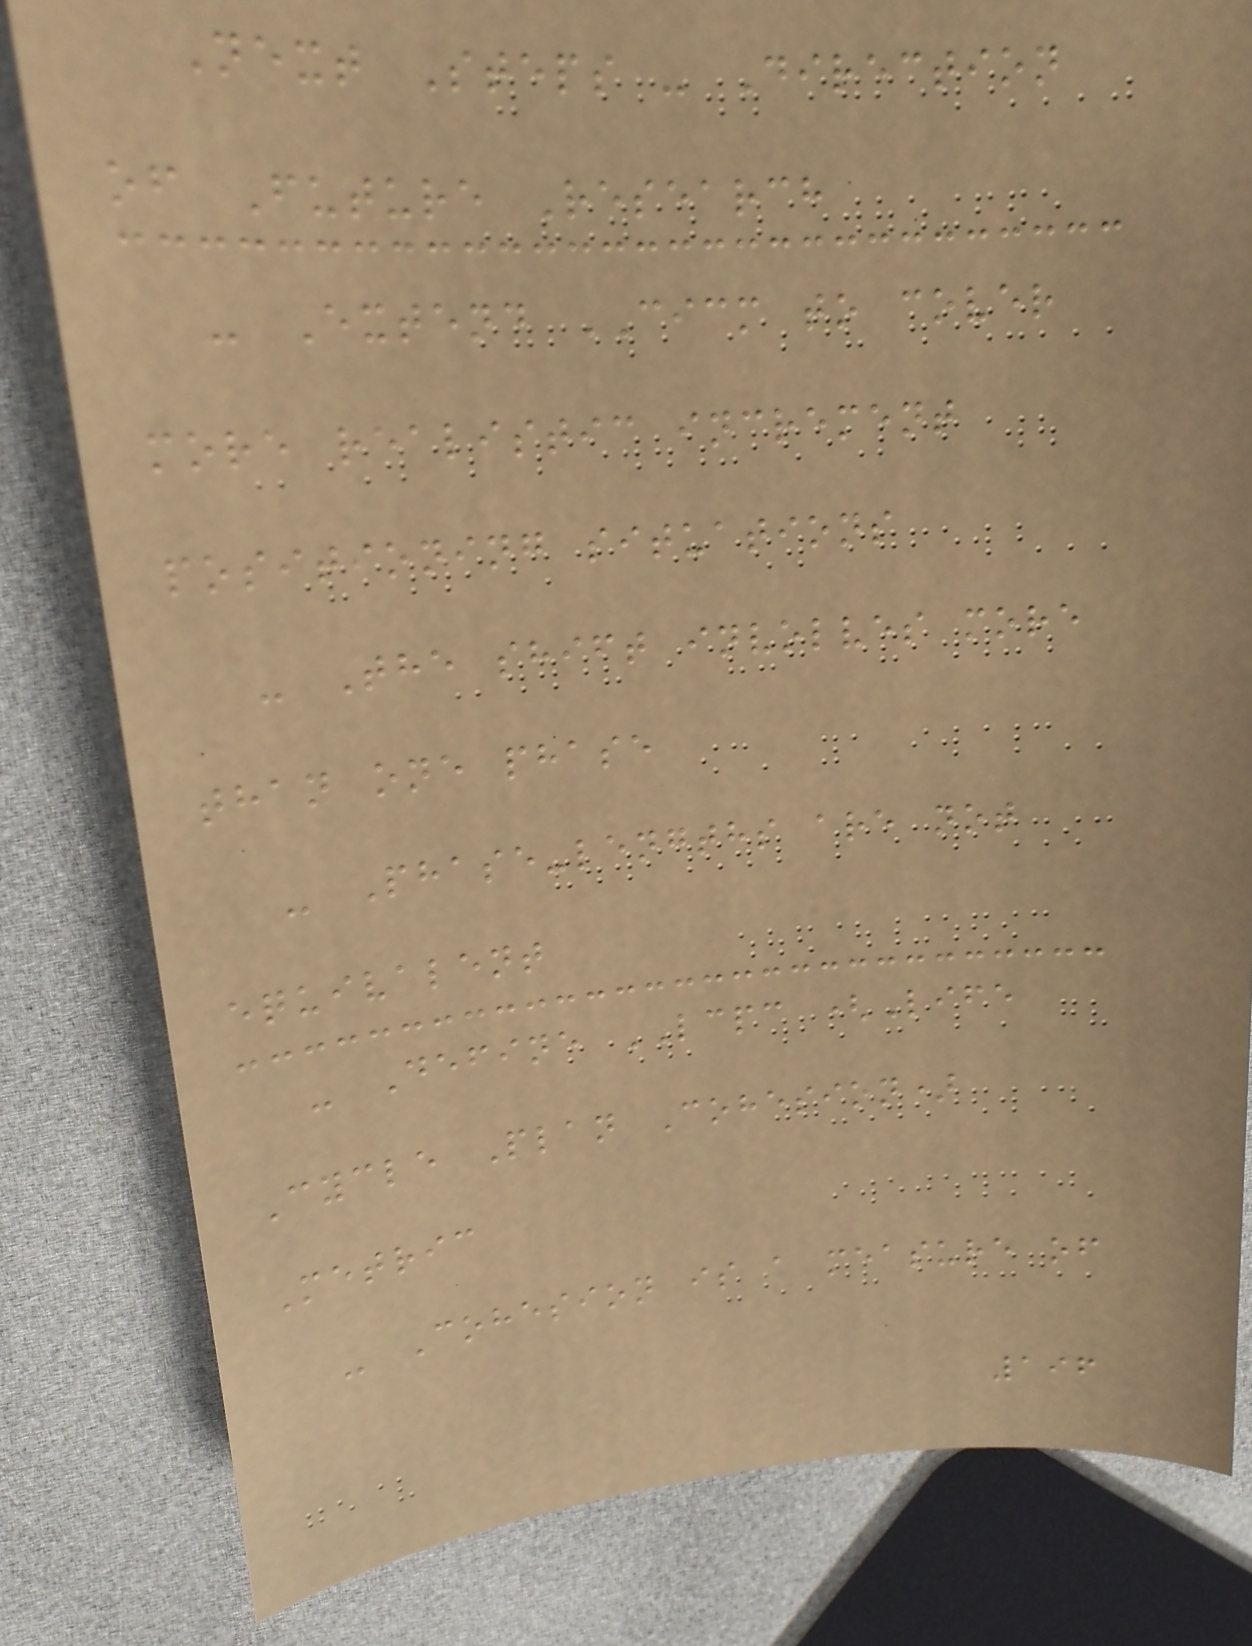Next Steps - Direction
of Future Research
- Extend CICM to cover
more realistic increment
positioning situations
- The shift involves more
than one phase
- Phase-lengths are not
equivalent
- Define LCPC (Life
Cycle Plan Cohesion)
Metric
- Cohesion is a measure of
196
